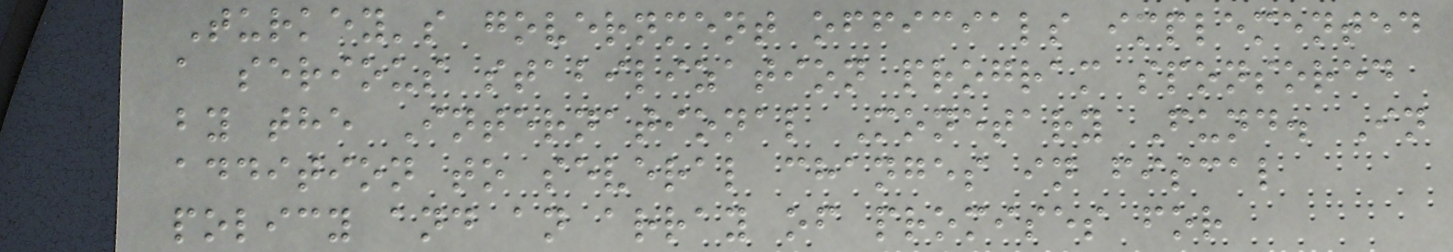Turkey's government officials implemented
a serious stabilization program sponsored
by the International Monetary Fund. In
addition to several changes in fiscal
policy and an array of promises for
